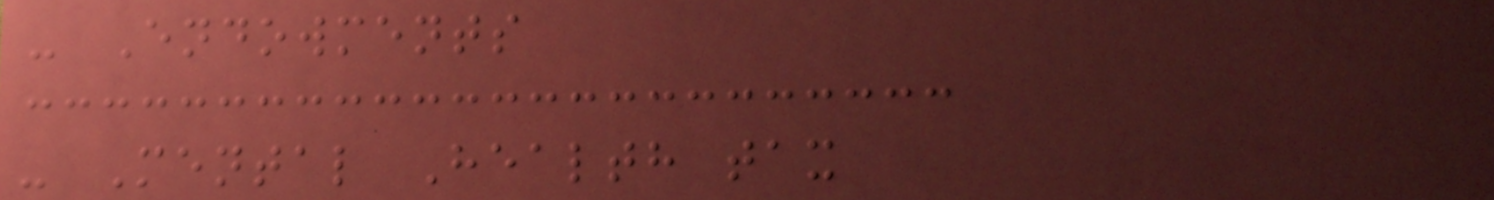- Endowments
- Mental Health tax
